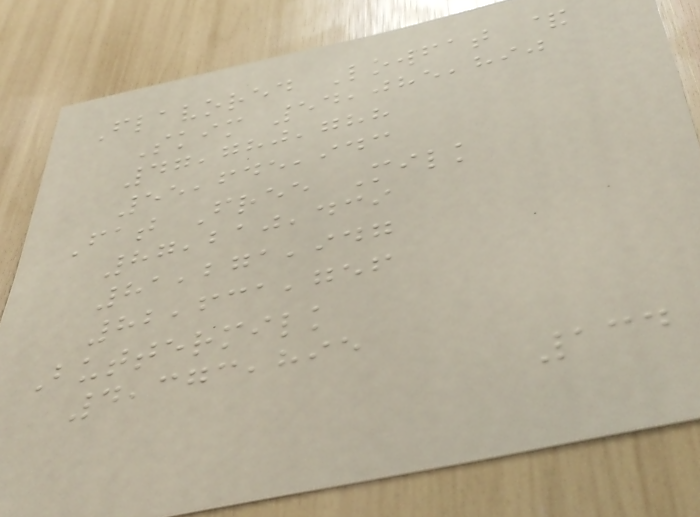Flavored Lowfat &
Skim 54,085,890
47,780,788
55,645,943
Fat Free Milk
87,210,439
81,271,947
82,631,756
Buttermilk
4,373,895
134
